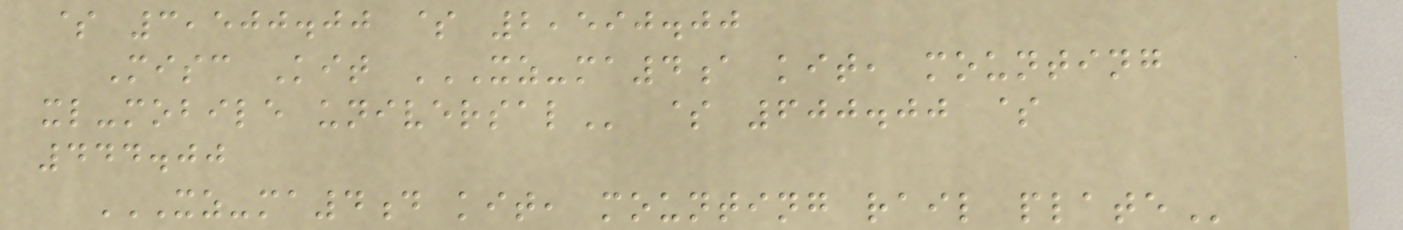$ 3,500.00 $ 2,590.00
Misc Kit XZ-MA4A KIT, MOUNTING
XL-MOBILE UNIVERSAL $ 600.00 $
444.00
XZ-MA4D KIT, MOUNTING RAIL PLATE
